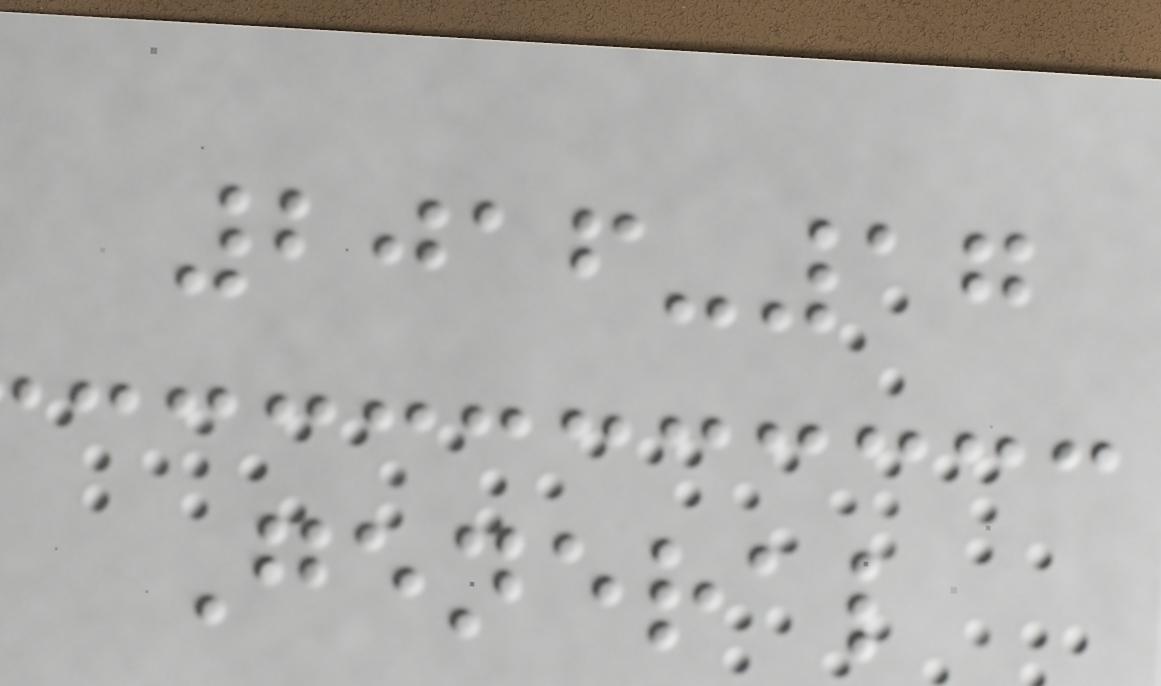2016-17
General
